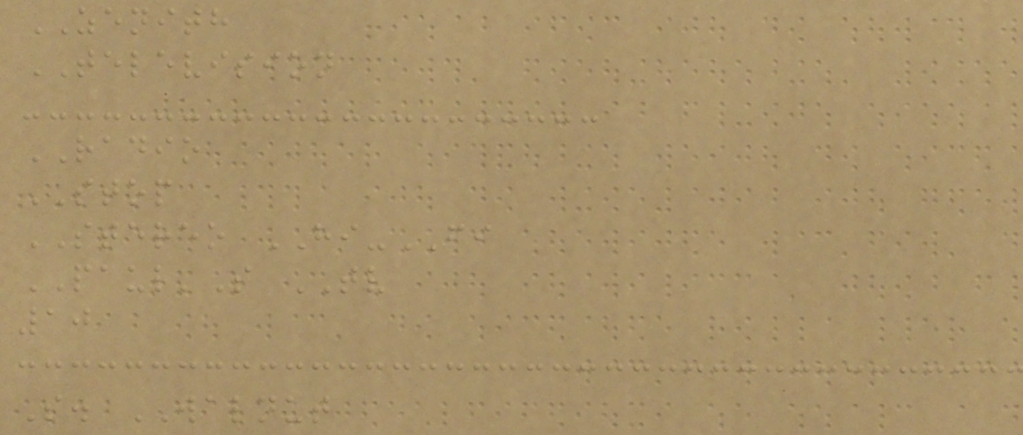ZENITH
TELEVISION
RADIO
STOP
STEREO HI-FI
PAUL'S TV
10
S. WALNUT
